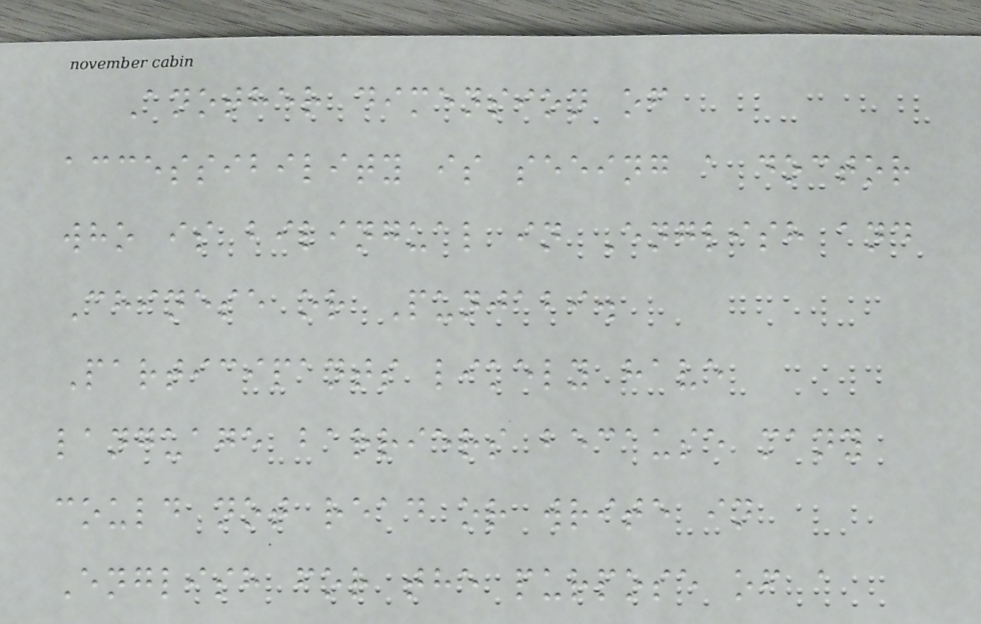Another dimension of
accessibility is seeing a doctor
who is bilingual in English and
Chinese or Punjabi.
Participants likely have
language barriers because many
could not read or write in
English for the purpose of a
